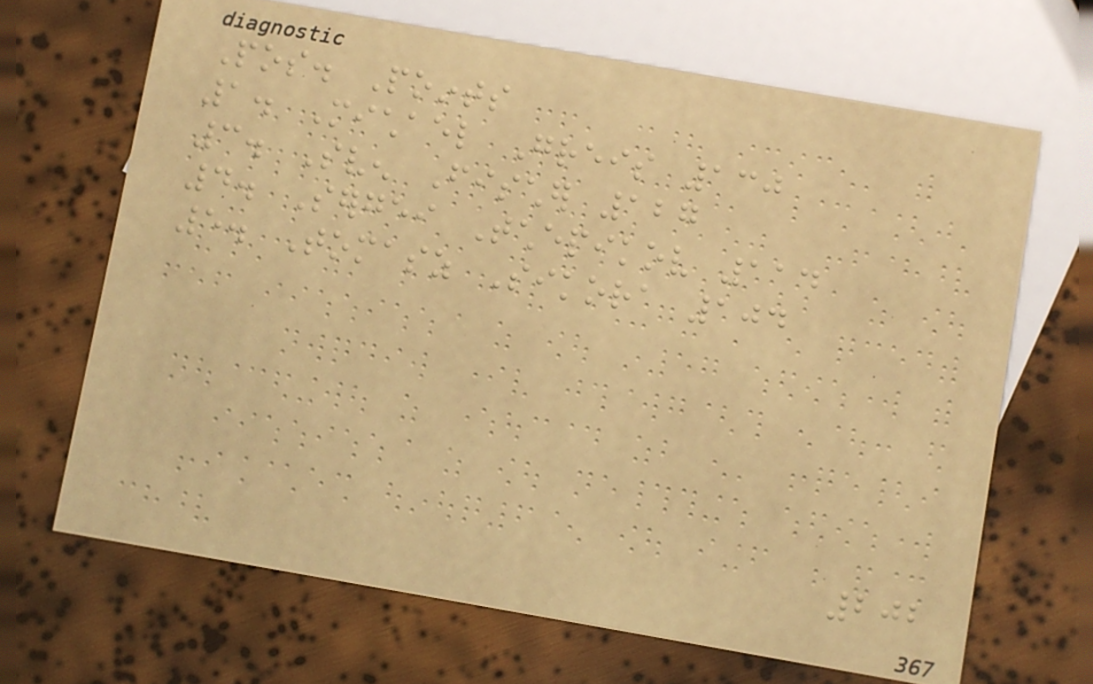Pos. Points
1. Michael Greis 130
3. Sven Fischer 127
4. Sergei Tchepikov 114
5. Tomasz Sikora 104
202
